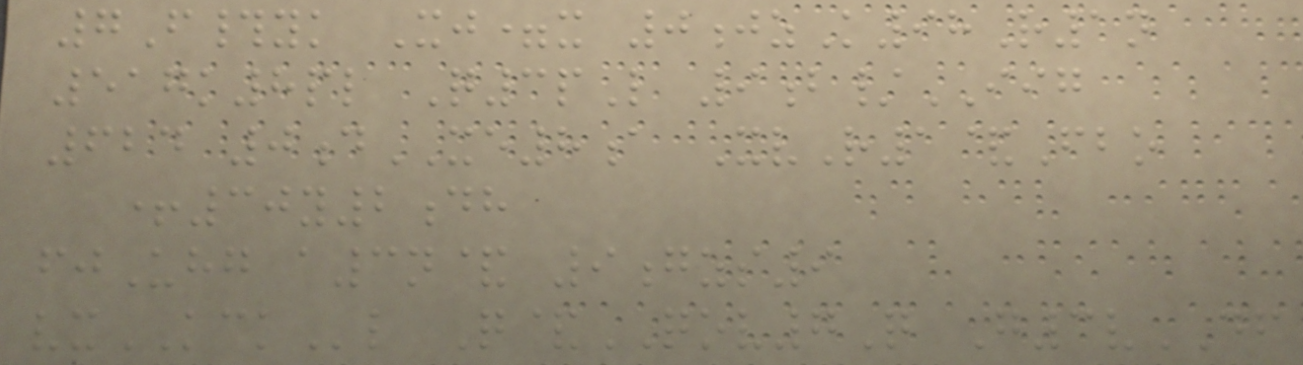7F#yk Xj=x 0jzK98R1n
517k8pl Q3pL 9b/IIG
624 0dXE8a XvR1&Fbo
+30y2dh
fjUhg a3n& 9gzs9
vxKCKl Q&QOV7Q G3vDF
